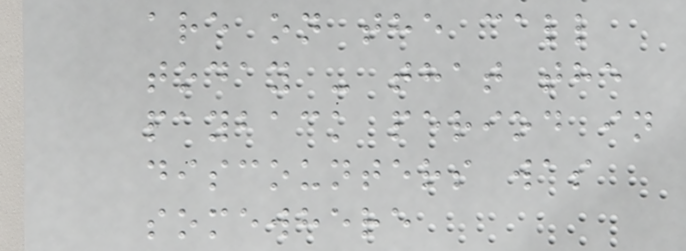are on the call
today - that the
payback period in
discounters was
somewhere
